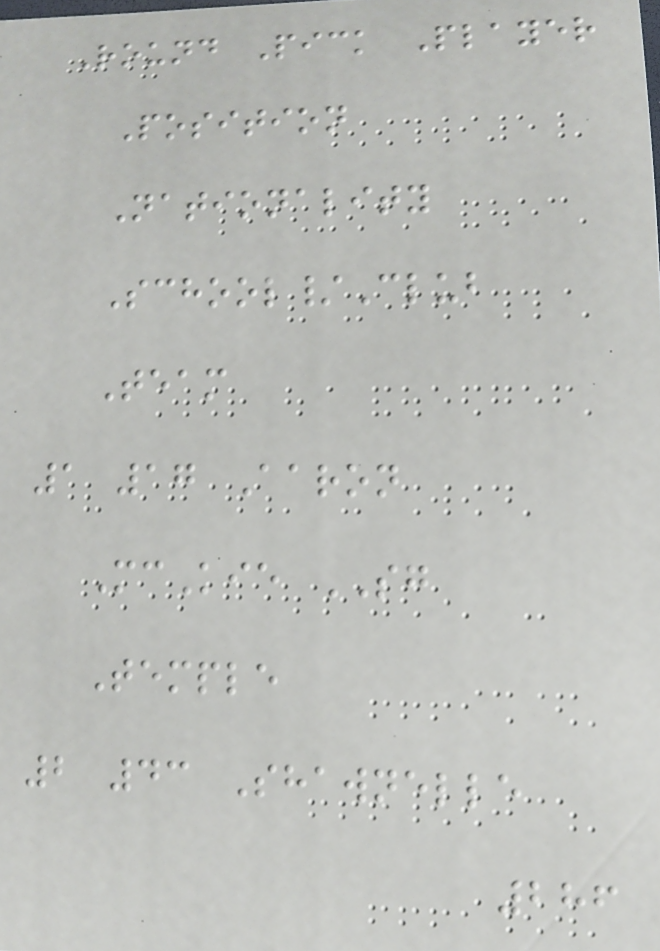Round Pick Player
Position
Nationality
School/Club
Team
1 17 Aaron
McKie SG
Temple
2 43 Shawnelle
286
